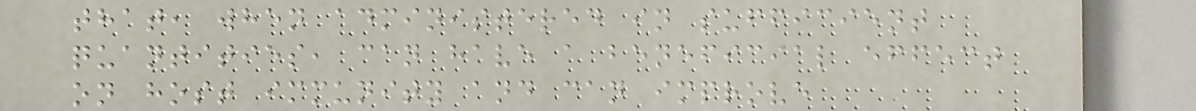that, when administered in sufficient
quantities, can have a beneficial effect
on host immunity and can improve
